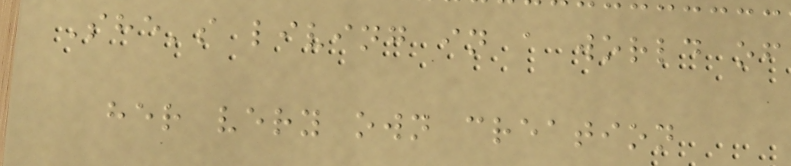She's living in a world of
her very own creation
